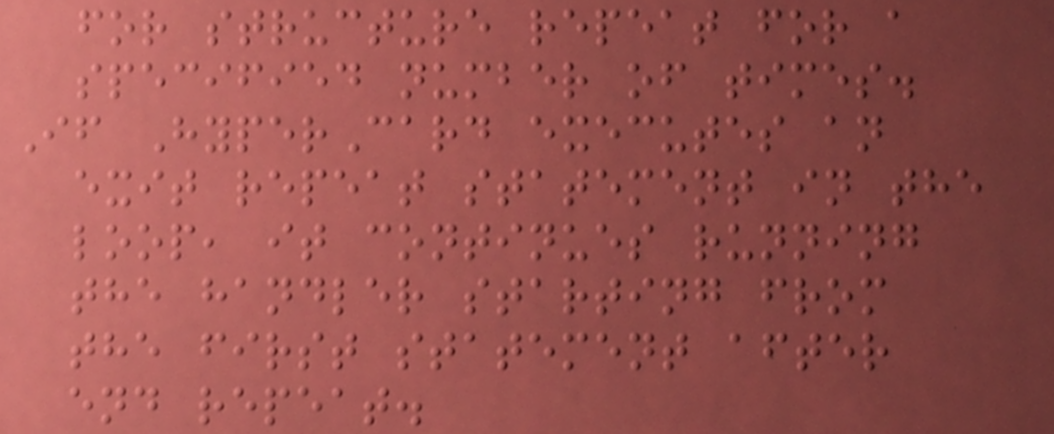for structure repeat for a
specified number of times.
If HyperCard executes an
exit repeat statement in the
loop, it continues running
the handler starting from
the first statement after
end repeat.
